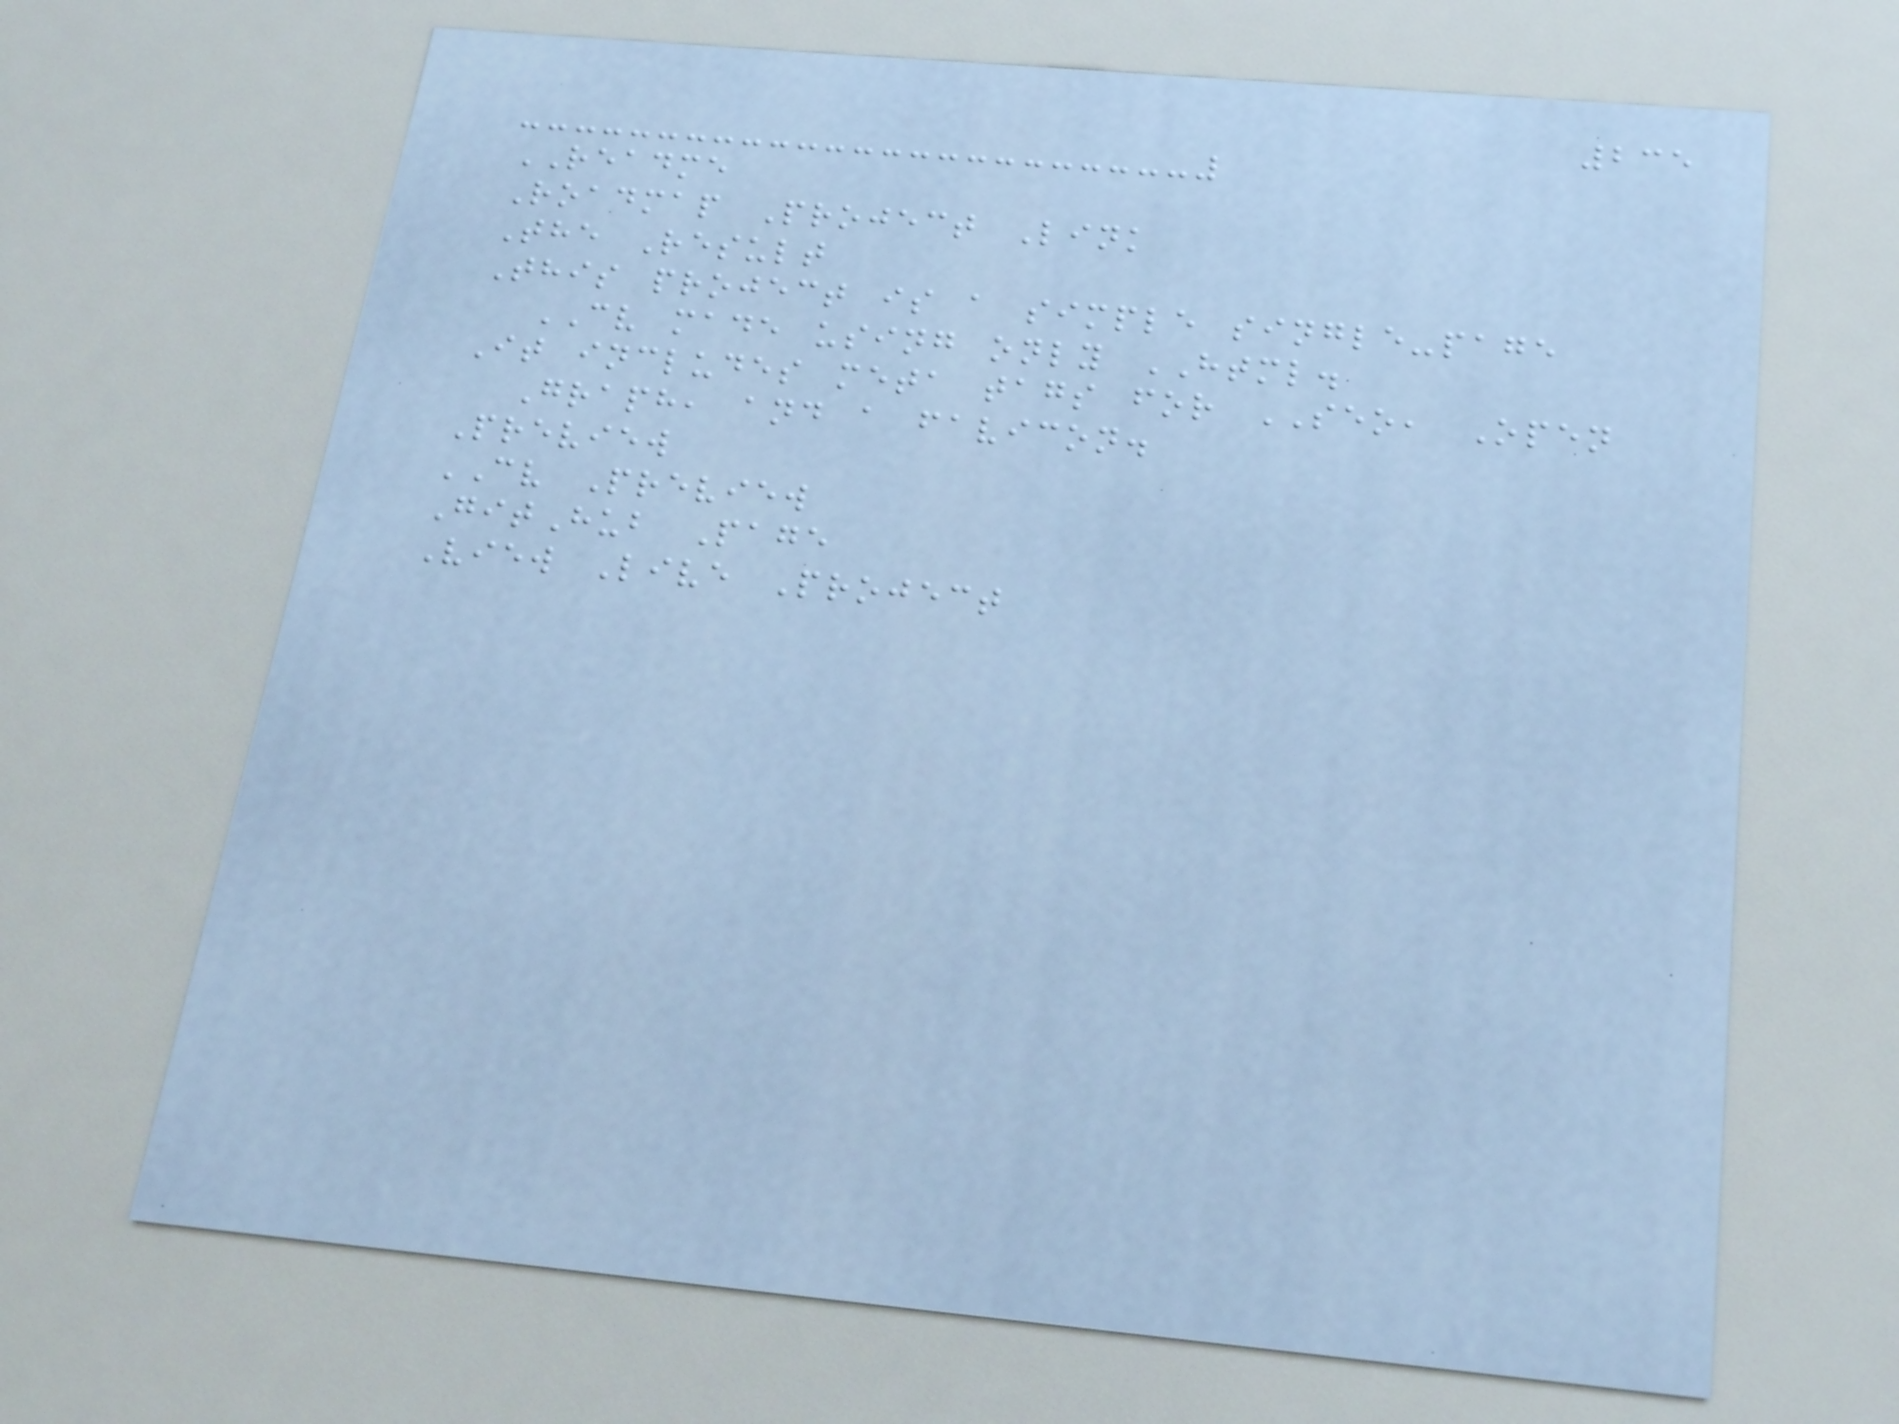235
README
Roadmap Project Link
The Result
This project is a simple single-page
CV made using only HTML.
It includes meta tags for SEO, Open
Graph, and a favicon.
Preview
CV Preview
GitHub Page
View Live Project
